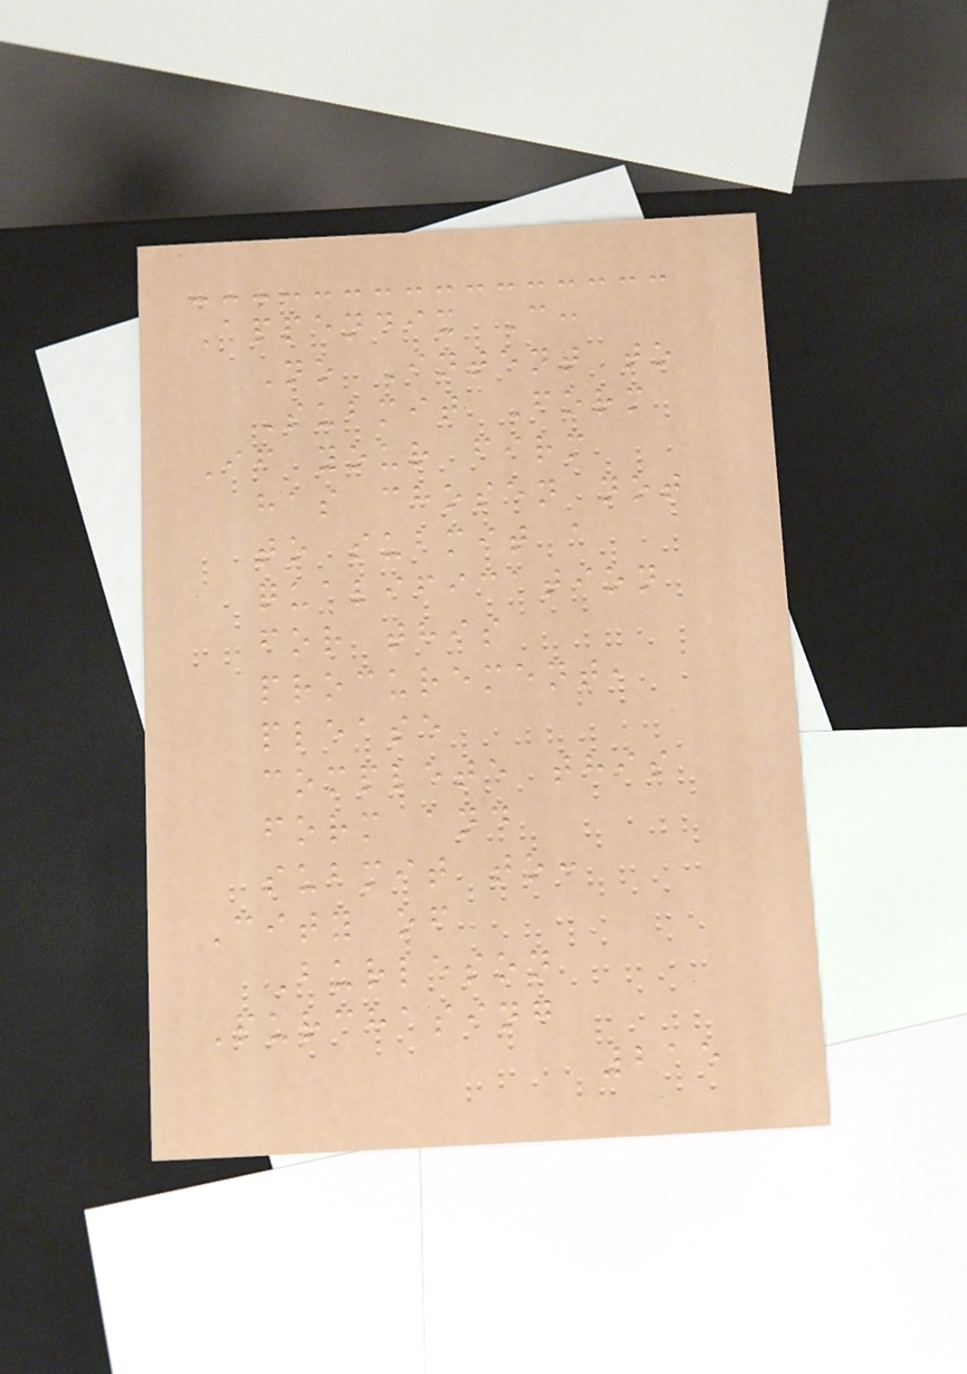Appendix C:
No Intent to
Submit Form
If your firm
has chosen not
to submit a
qualification
for this
procurement,
please
complete this
form and
submit to:
City of
Burleson
Purchasing
215
